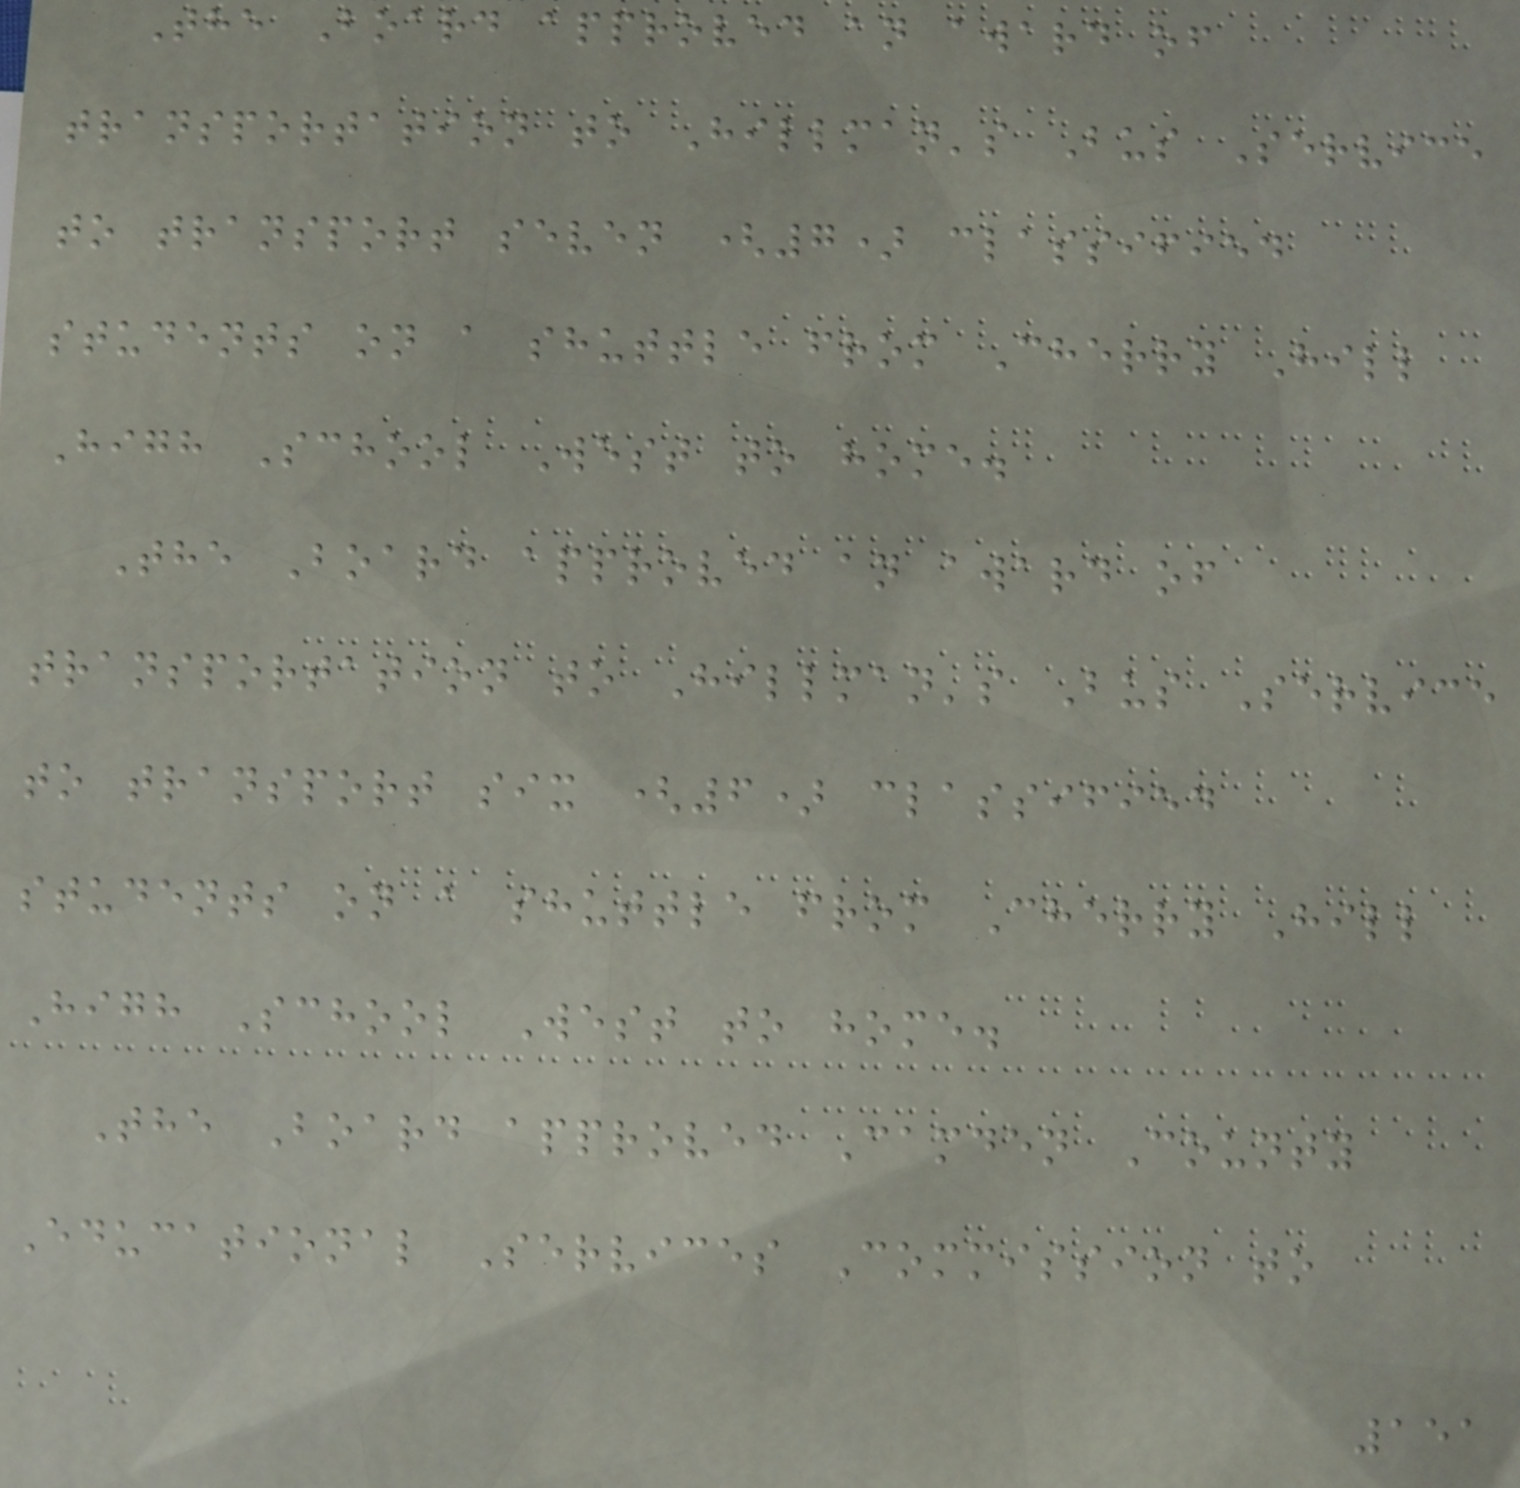The Board approved an award of
transportation to Hillman's Bus Service
to transport seven (7) classified
students on a shuttle from Cherry Hill
High School West to home.
The Board approved an award of
transportation to Hillman's Bus Service
to transport six (6) classified
students on a shuttle from Cherry Hill
High School West to home.
The Board approved Camden County
Educational Services Commission to
151
